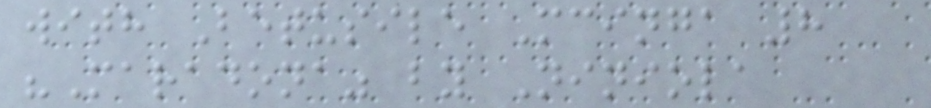with Betusile Mcinga 8
"Maradona" by Niniola
